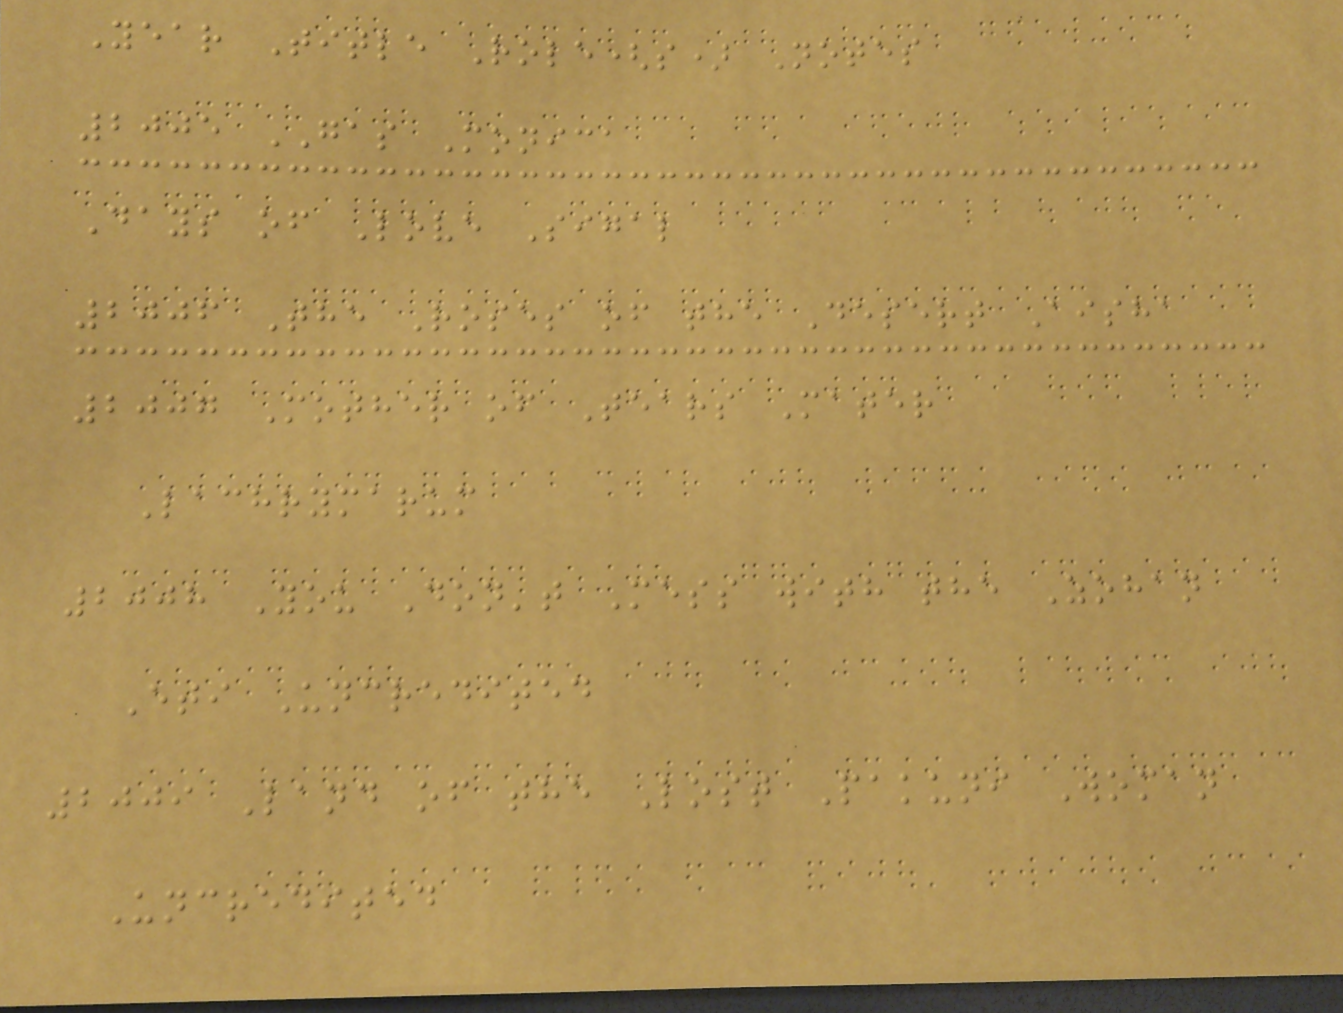Year Title Role(s) Notes
2005 GAS Monica
Days of Love Sigal
2006 The Roses of the Desert Aisha
2007 Mother of Tears Mater
Lachrymarum
2008 You Don't Mess with the Zohan
Eti Uncredited
2009 Land of the Lost Pakuni Woman
Uncredited
